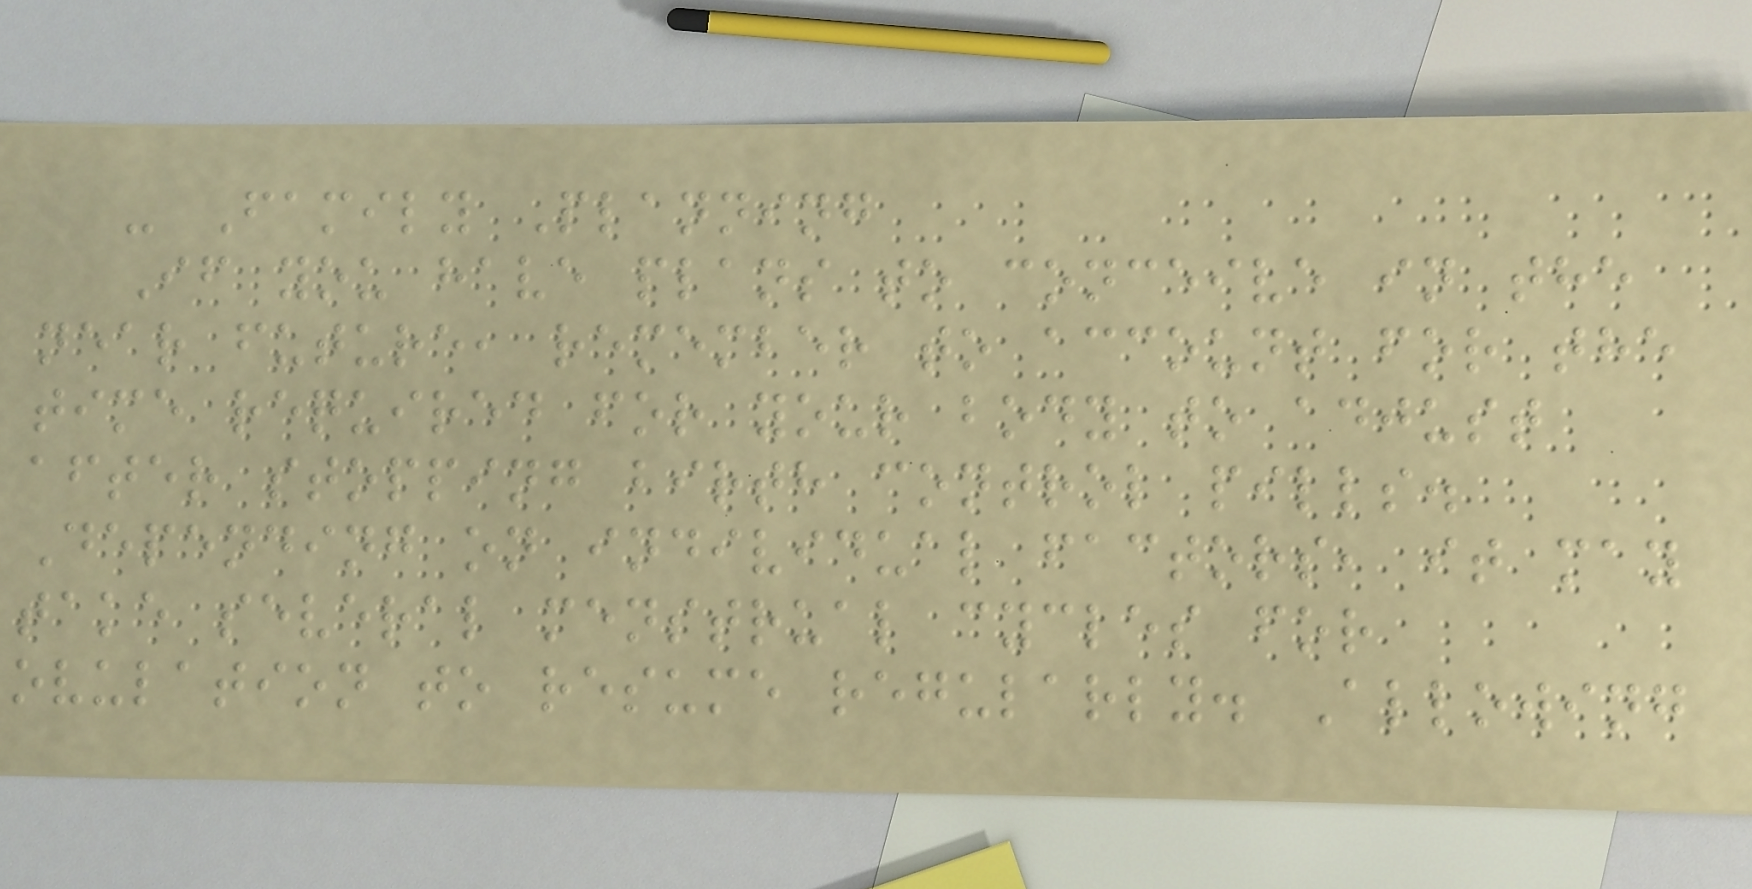- Family Planning
If you have plans to conceive in the
near future, remember to account for the
time required for your body to adjust
after stopping birth control pills.
Depending on individual factors, it may
take several menstrual cycles for
ovulation to resume regularly. Allowing
